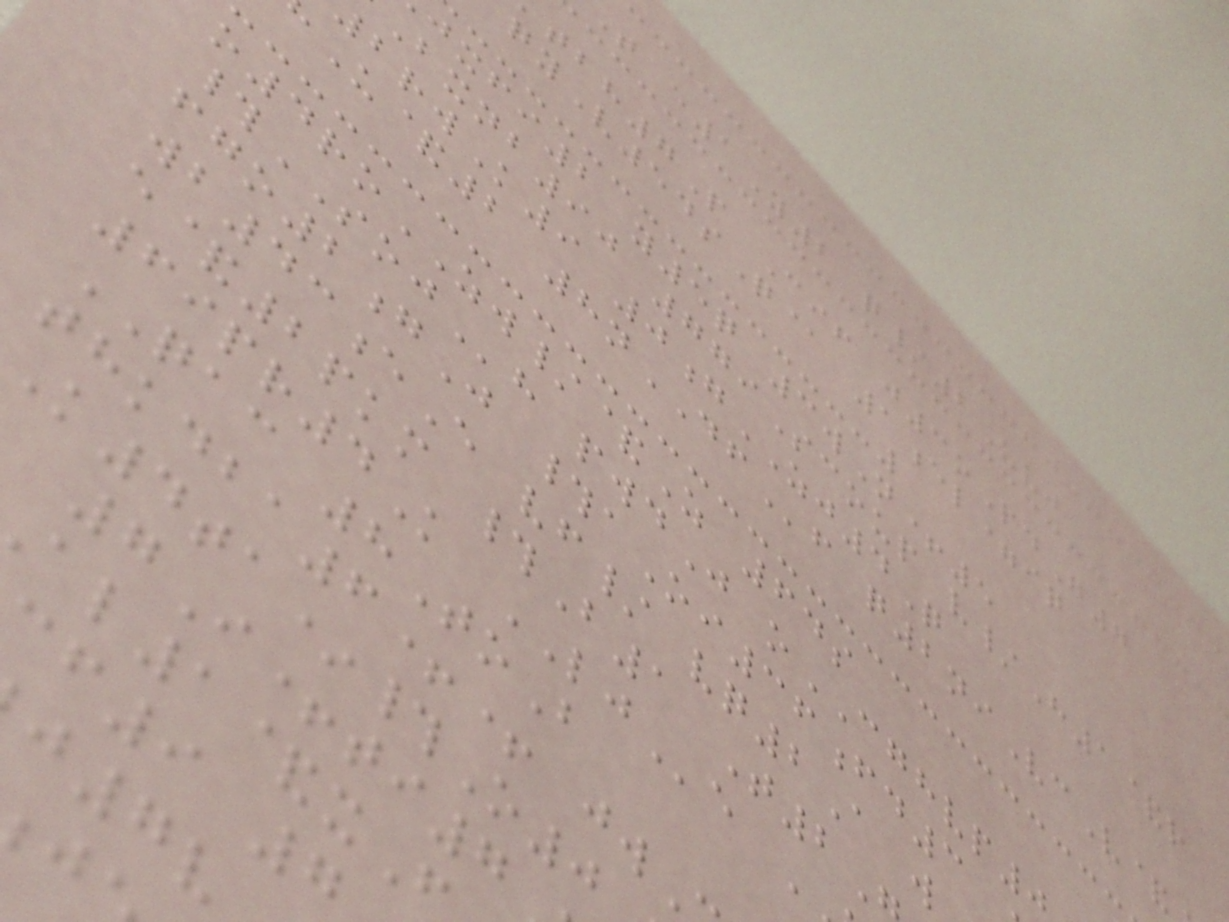t e1Y2 q/2Uvj
tbh7P Cif j3oPdG7
qyV54sQ@ 1el=iq
jxfi2 y5q 3wN+5
Bxnb90 779Scoup v/H1&r
rwK9 0gZJ4Q
U&2 8nDFf q2niVcV&
o4roZW/&Z 64s
#SOJh pwdJ oCGHVP
fgo2gJ #aOi36fd3
wb43eE vf/ vq2A w
e&2pkm #B1 T2
69pr4K LJe
QAC 8ToB
thkdba6++ jw
K4ta*#O0
7I+ti7
